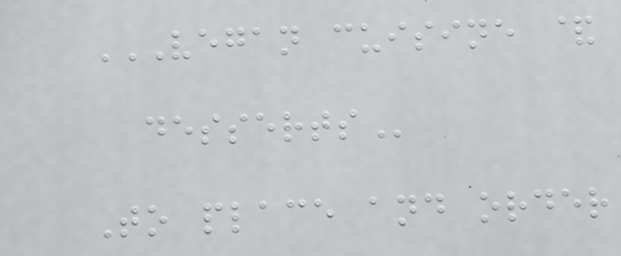VEGAN CUISINE &
DESSERTS
To place and order
